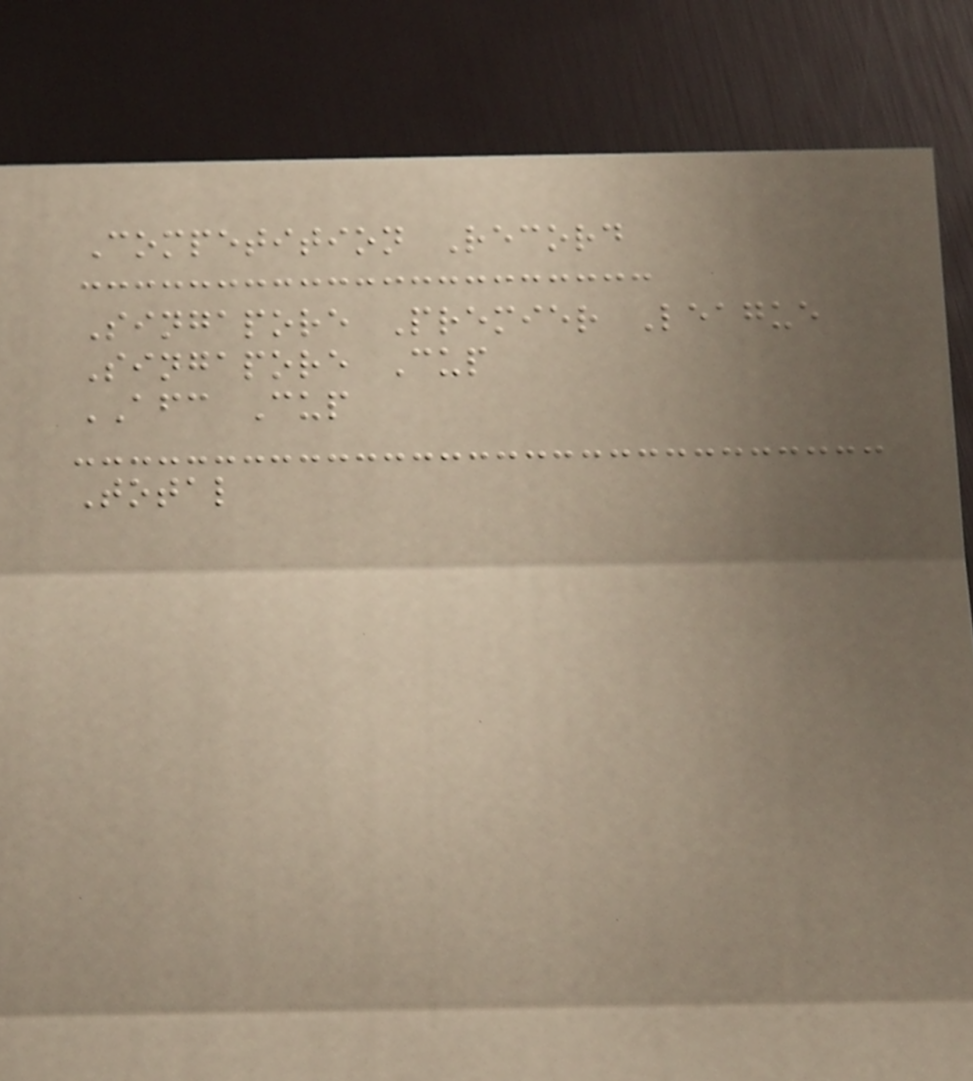Competition Record
Singapore Premier League
Singapore Cup
AFC Cup
Total
